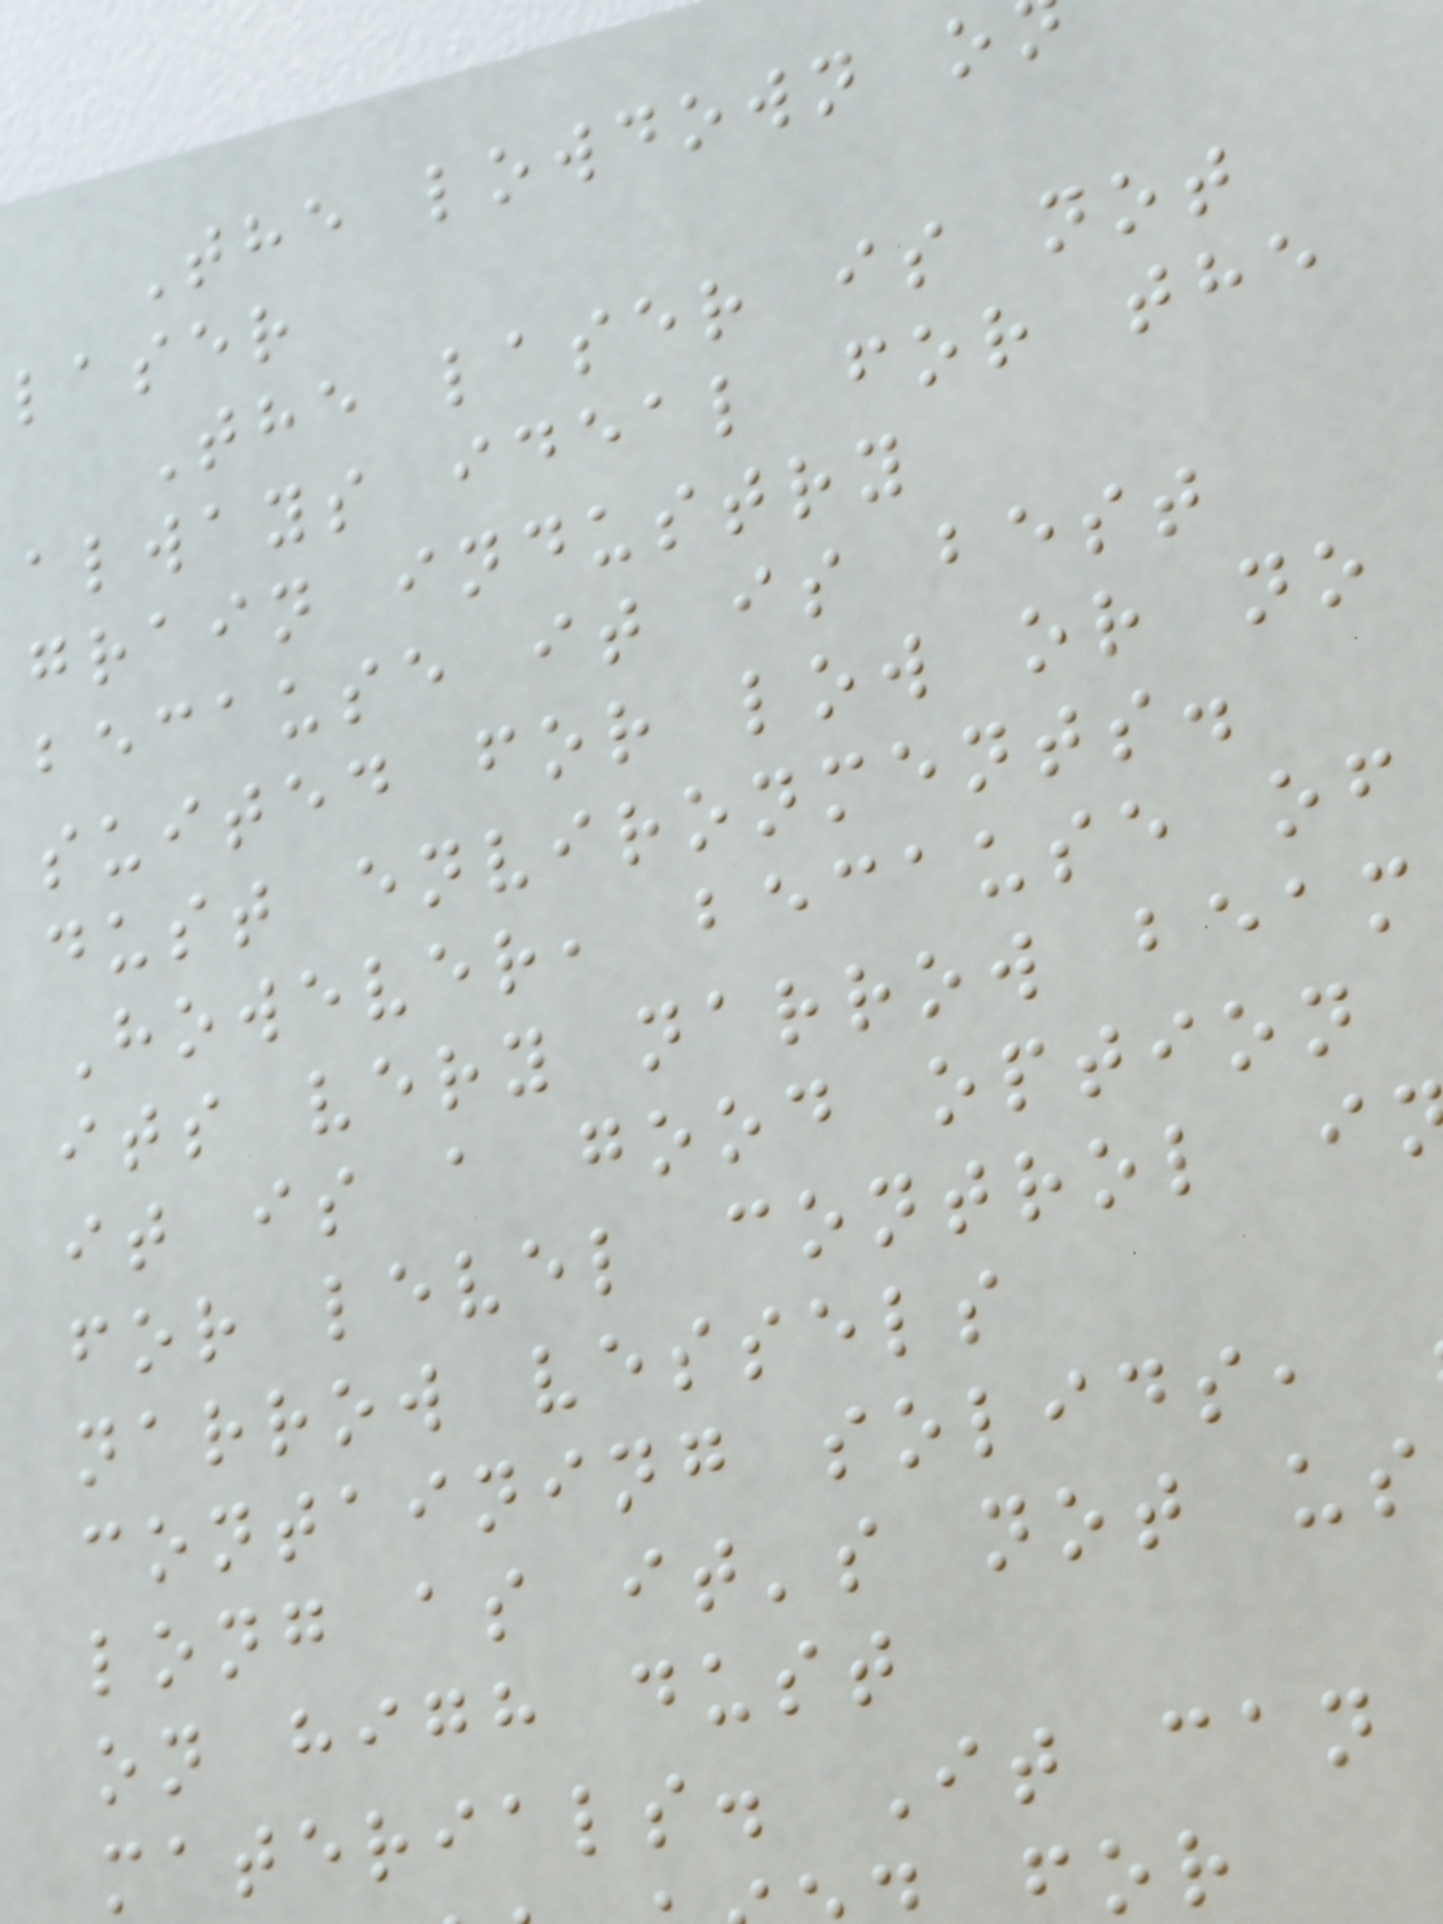The lowdown o
laser
The laser is not
always ideal for the
grain industry
because it is best
suited for low or no
dust environments.
However, because of
its very narrow beam
it is a good option
for level control i
narrow vessels
containing solids,
long as it's not us
on high dust
materials. It can
